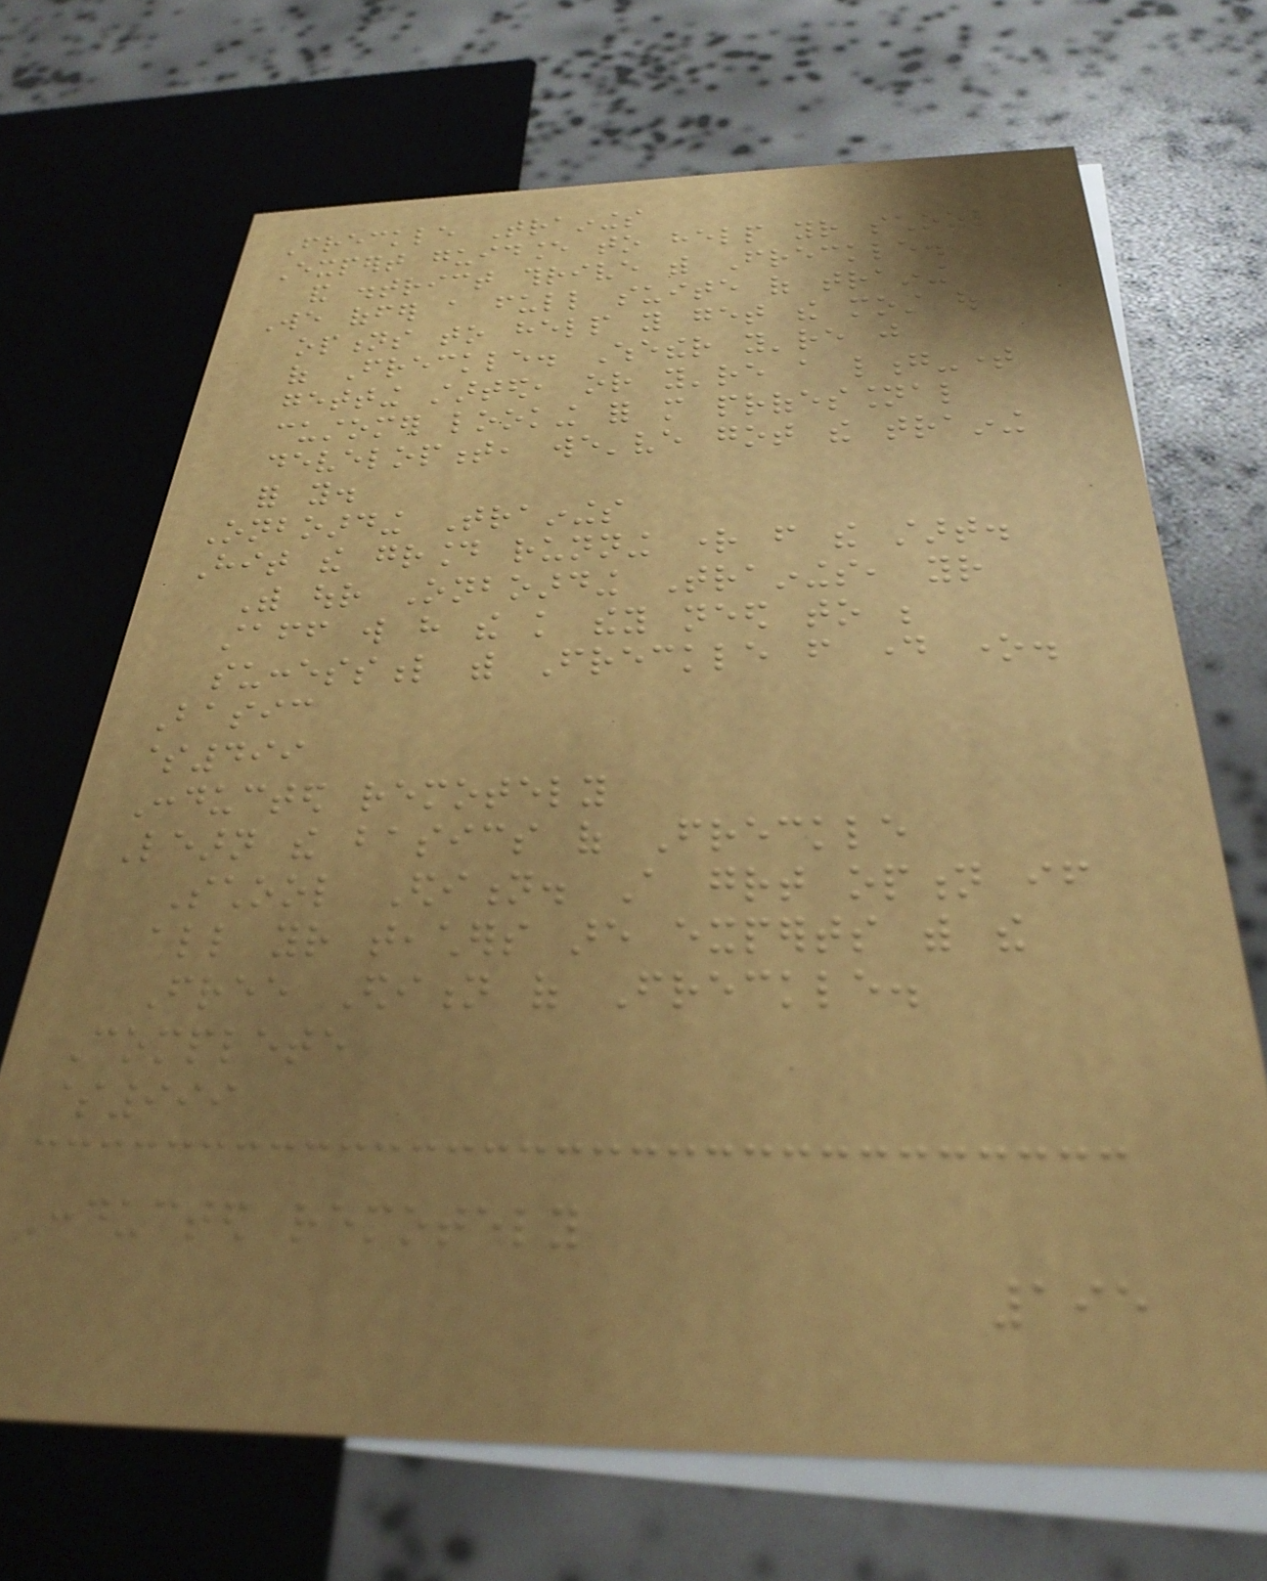Freckle Trainings
Expert guidance to help your school
and district thrive with Freckle.
We offer a full suite of training
options to help you get the most out
of Freckle. Whether you're just
getting started, or you're a long-time
customer looking for more professional
development, we've got the training
for you.
Onboarding Trainings
Hit the ground running right from the start.
With our Onboarding Trainings, your
staff will have the knowledge they need to be
successful with Freckle from day one.
Basic
$499
Conducted remotely
Learn the basics of Freckle
School Edition. A great option if
all your teachers are experts with the
Free Edition of Freckle.
Complete
$999
Conducted remotely
195
